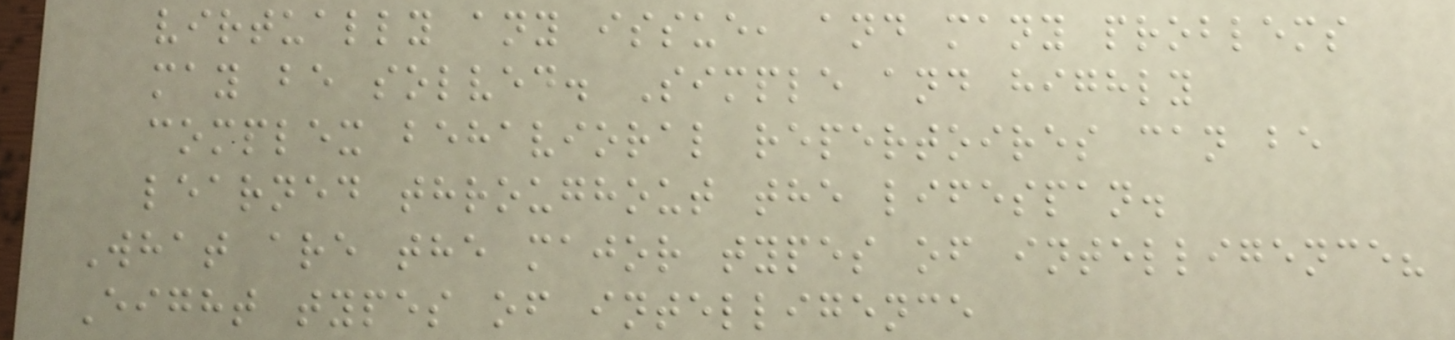virtually any issue, and many problems
may be solved. Simple and highly
complex behavioral repertoires can be
learned throughout the lifespan.
What are the major types of intelligence?
Eight types of intelligence
